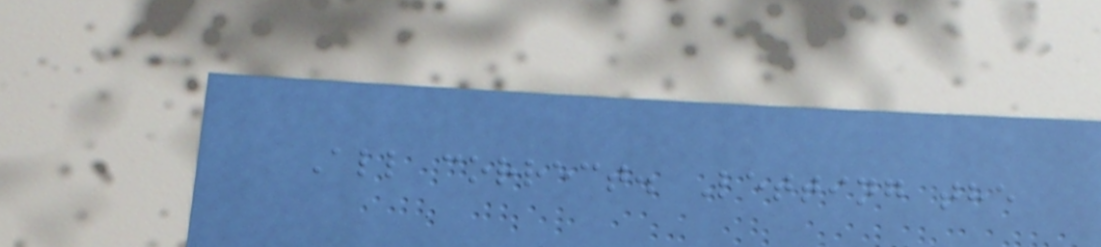All correct. Letting the
